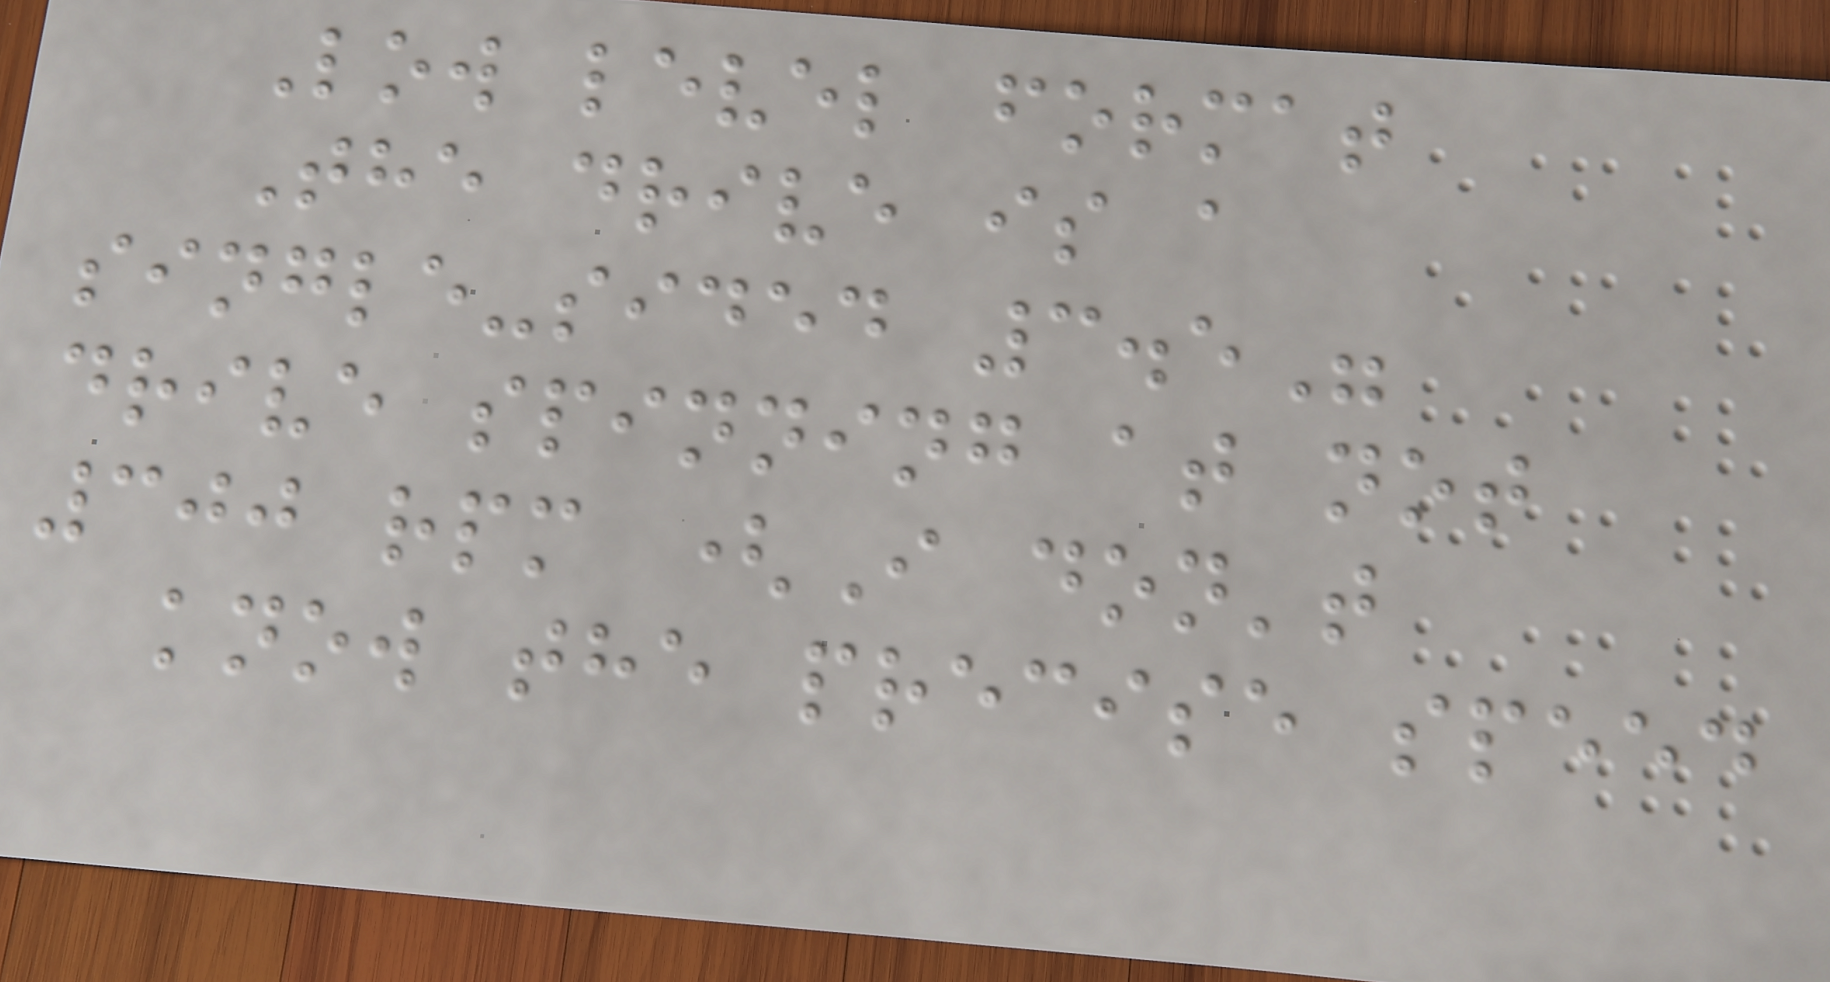Low level format
The drive is a
single-sided 3.5"
drive spinning at not
300 rpm (I don't
know the precise speed
